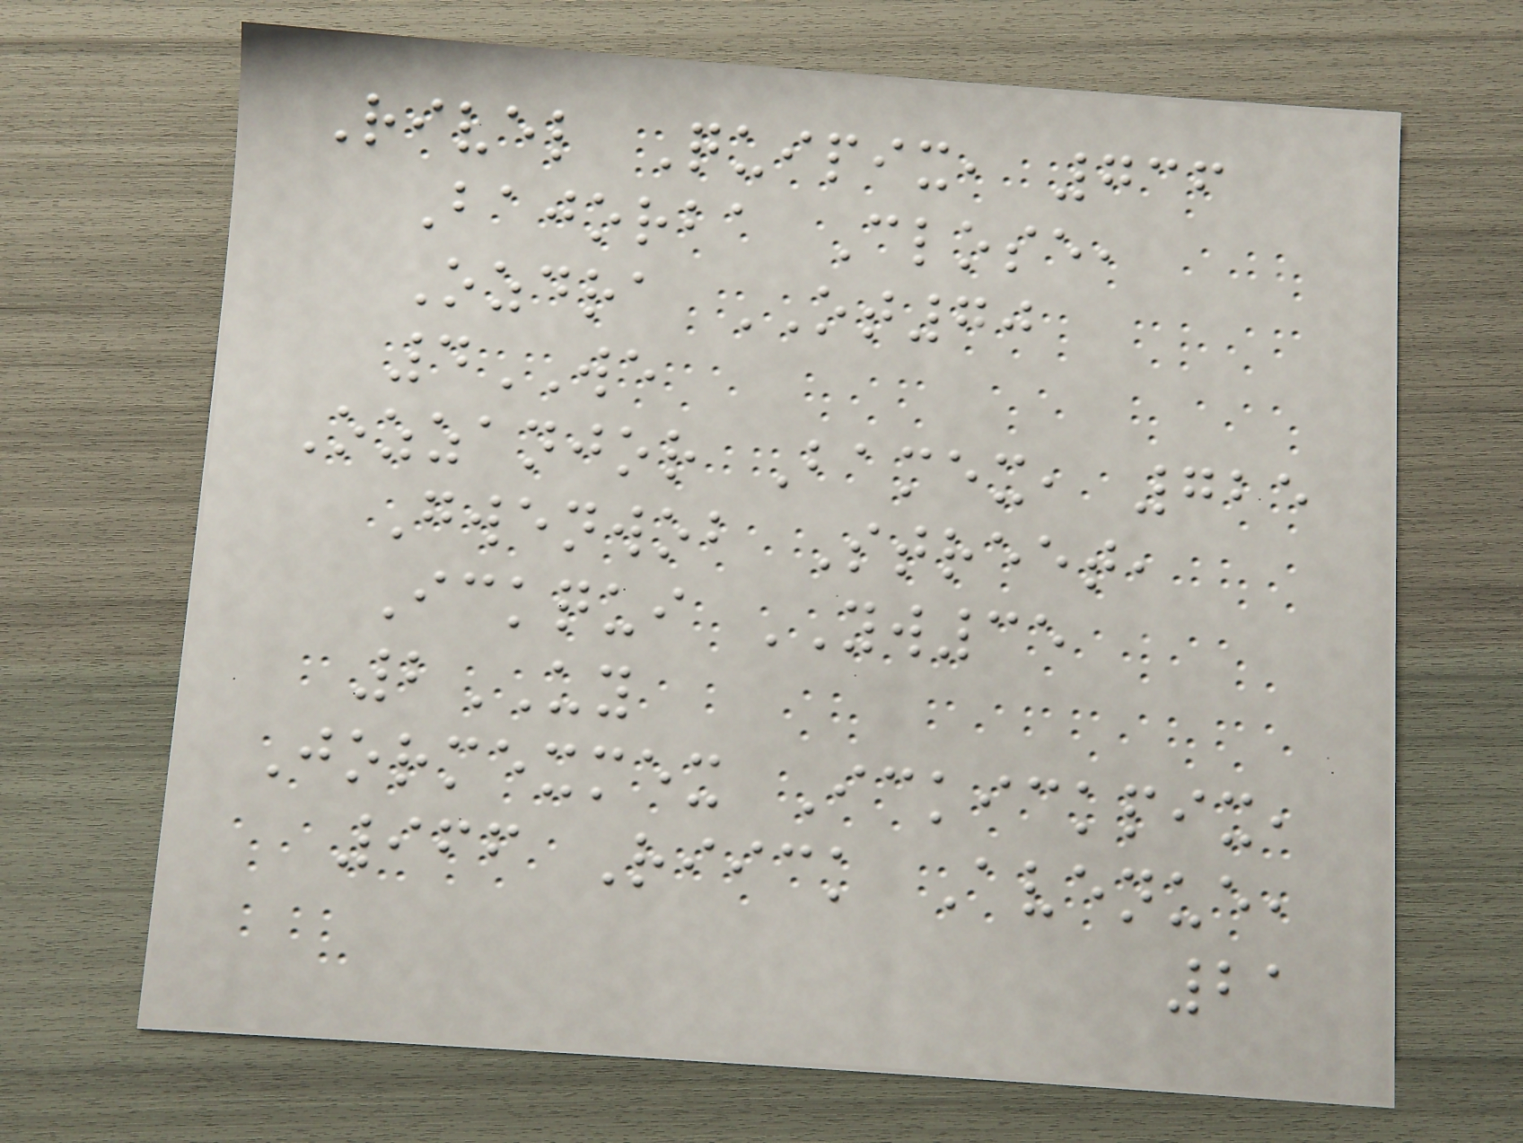Rivel Quipix, 736
Bajorba Close,
Ozdra OT70
4WE
Ozzanjor Bamex, 725
Gwenwob Street,
Ickqui YW35
2UY
Jormexmex Ickickpix,
966 Riick Avenue,
21
